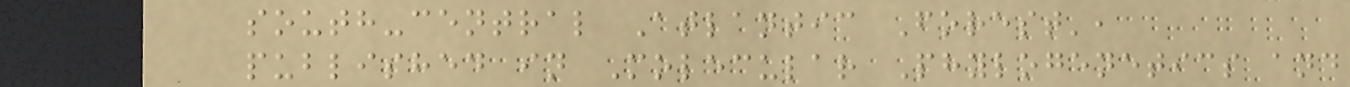south-central Atlantic Forest',
published in Molecular Phylogenetics and
